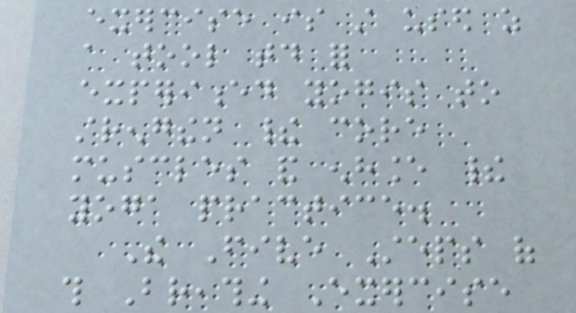exercise is still used as
a tool today for
experienced yogis to
strengthen their core
muscles and enhance their
yoga practice.
The Five Steps of
this Breathing Exercise
